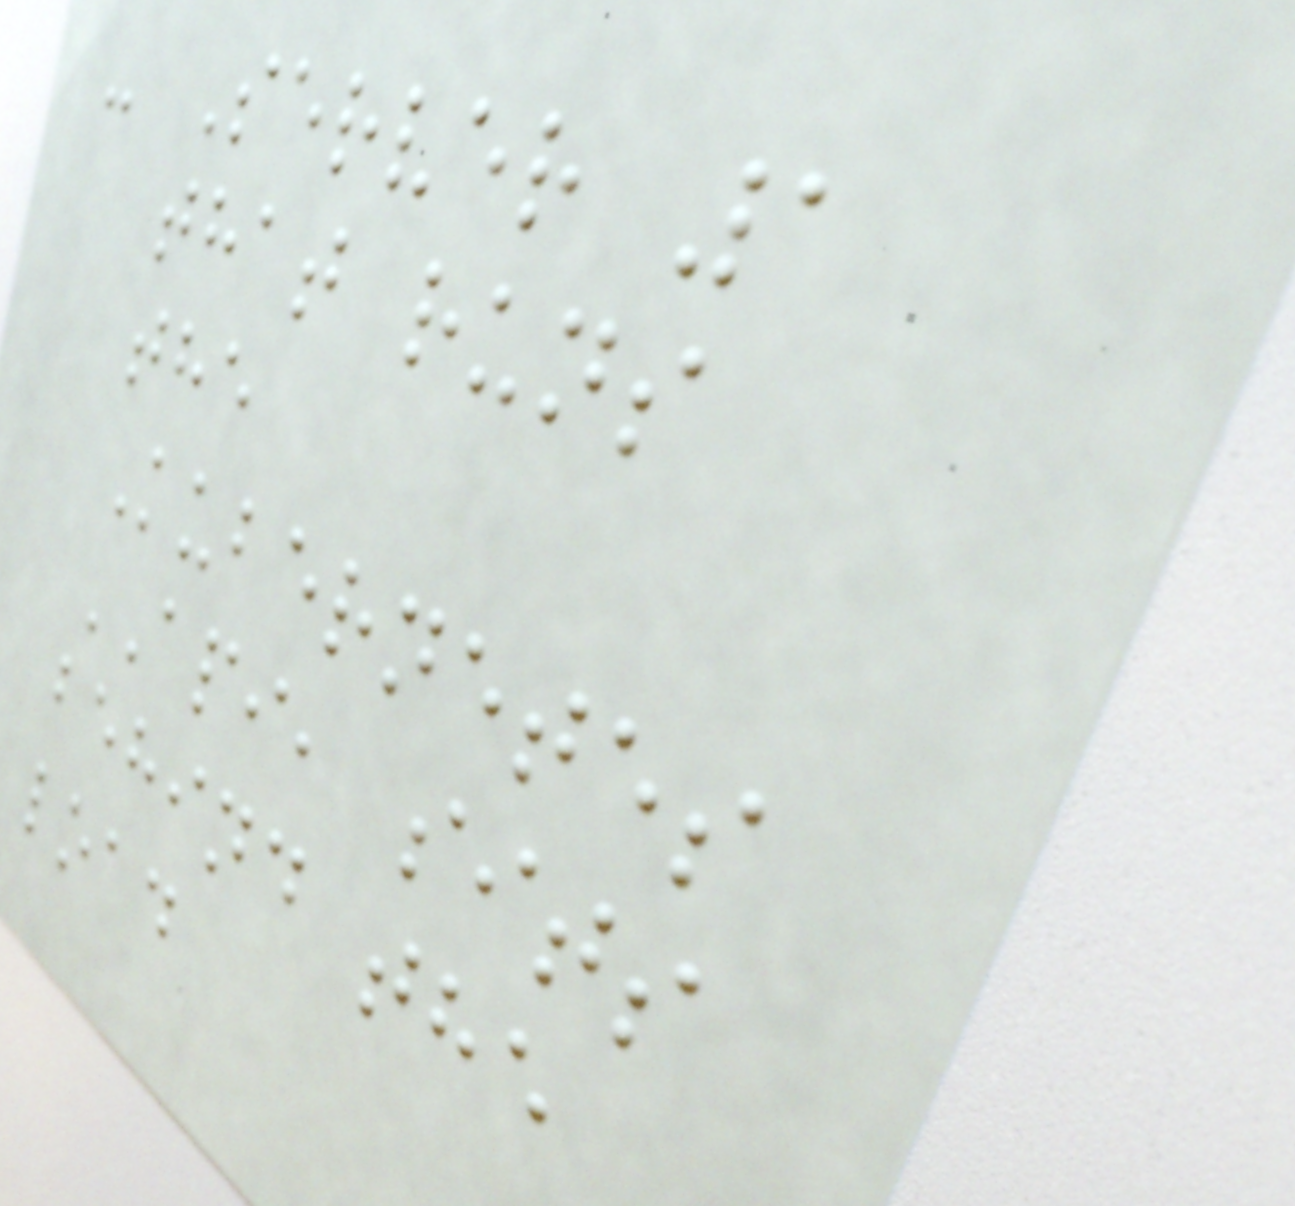- Server 1
that runs
the
Kubernetes
API, sits
behind the
load
